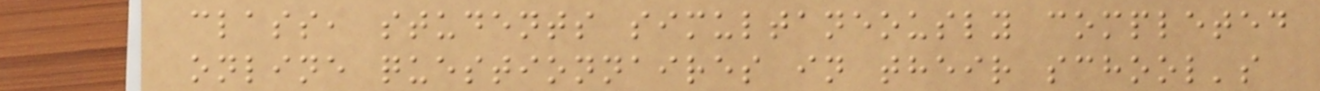class, students simultaneously completed
online questionnaires in their school's
